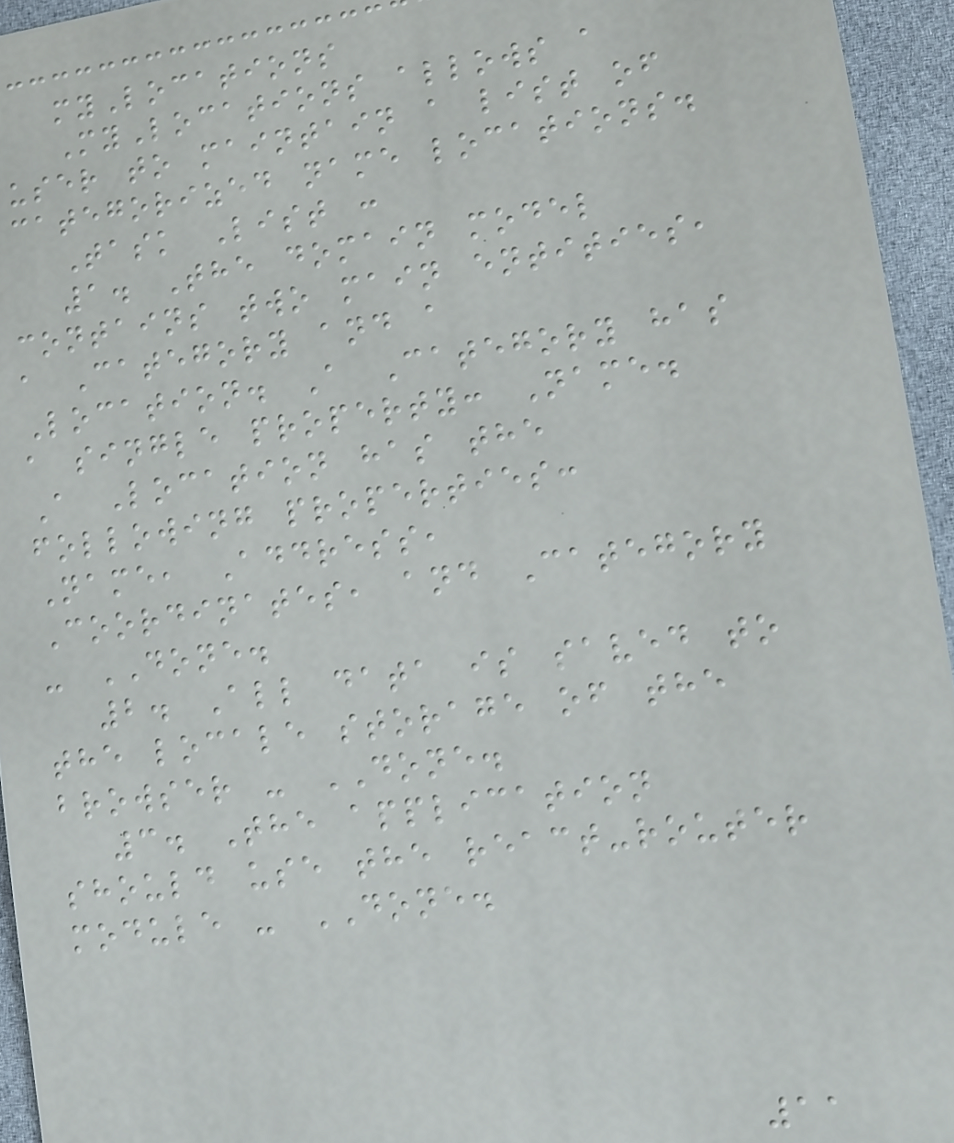myLocations
MyLocations allows a
user to maintain a list of
categorized name locations.
Task List :
1. The domain model
contains two main entities,
a Category and a
Location. A Category has
a single property: Name.
A Location has the
following properties:
Name, Address,
Coordinates, and Category
- DONE.
2. All data is saved to
the locale storage of the
browser - DONE.
3. The application
should use the react-router
module - DONE.
11
